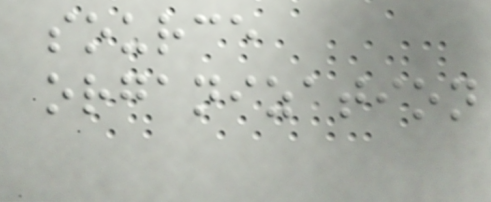source
organization
